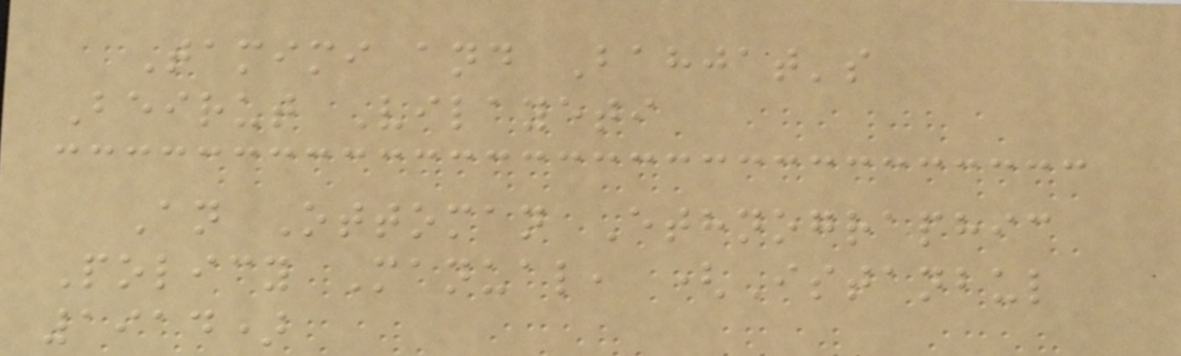Tamimi and Bahjat's
Beirut Vilayeti
An Ottoman Ethnographic
Policy Manual, (Istanbul
1914)
